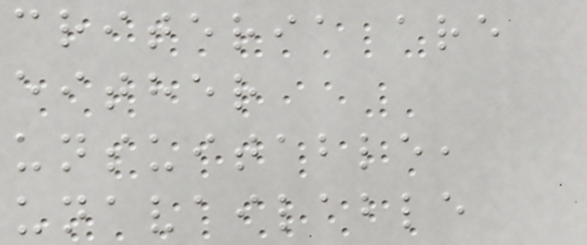criteria are
either
unsuitable,
unavailable
